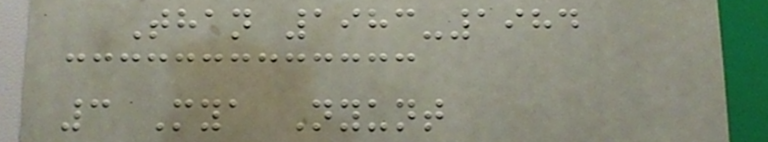Than 1983-1984
3 Mya Nyunt
